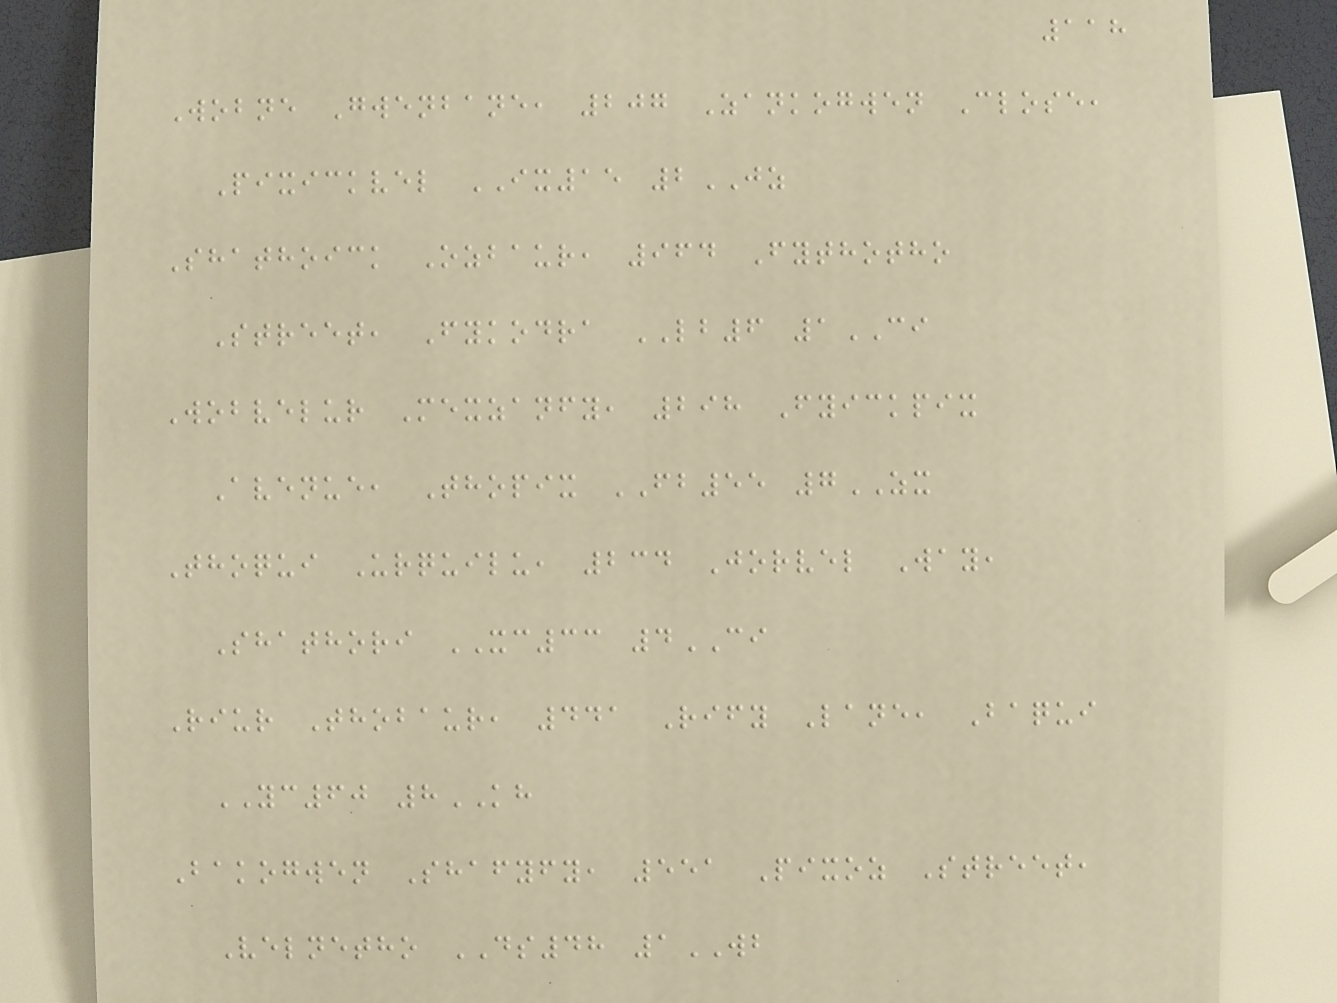118
Wobne Gwenbane, 207 Zankogwen Close,
Pixickvel IX15 2JZ
Shathoick Ozbaur, 964 Fythotho
Street, Fykodra LB6 1CI
Wobvelur Mexzanfy, 298 Fyickpix
Avenue, Thopix FB55 7ZX
Thoqui Urquilu, 234 Jorvel Way,
Shathori XC33 4CI
Riur Thobaur, 441 Rify Lane, Baqui
YC60 8KH
Bakogwen Shafyfy, 551 Pixoz Street,
Velnetho DS48 1WB
